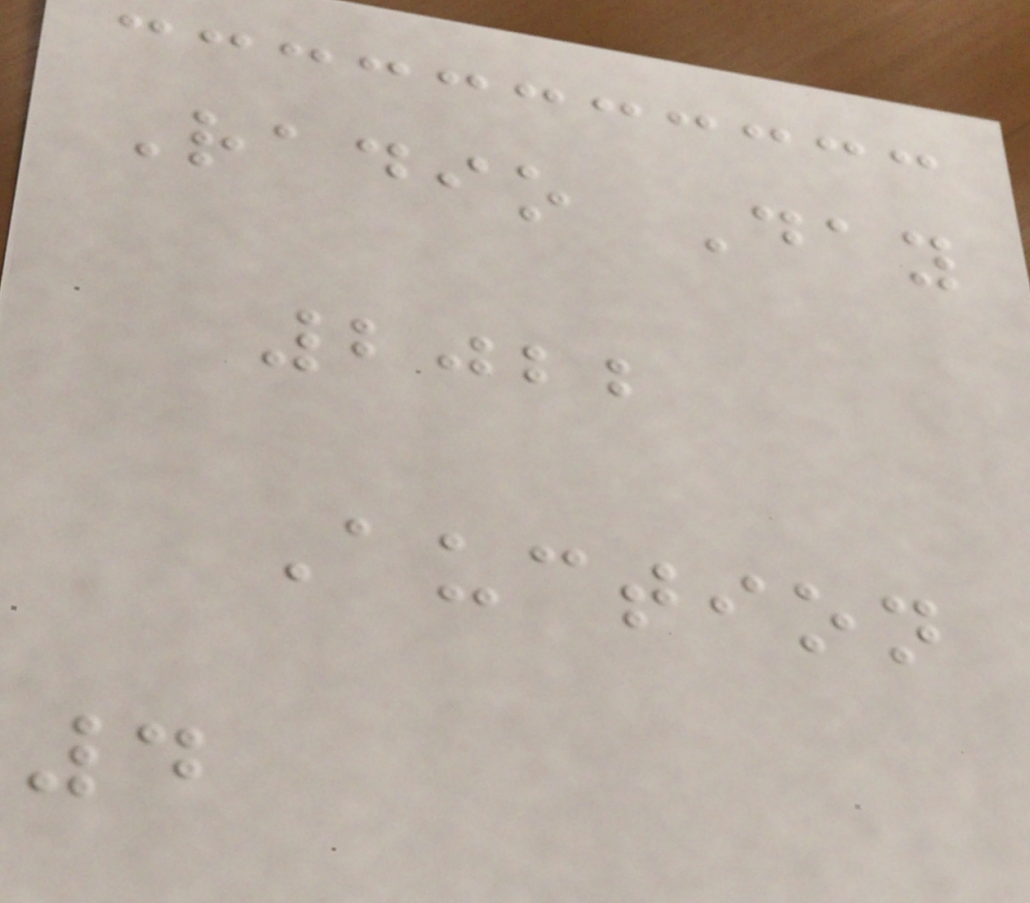Radio Day
2022
Auction
4
